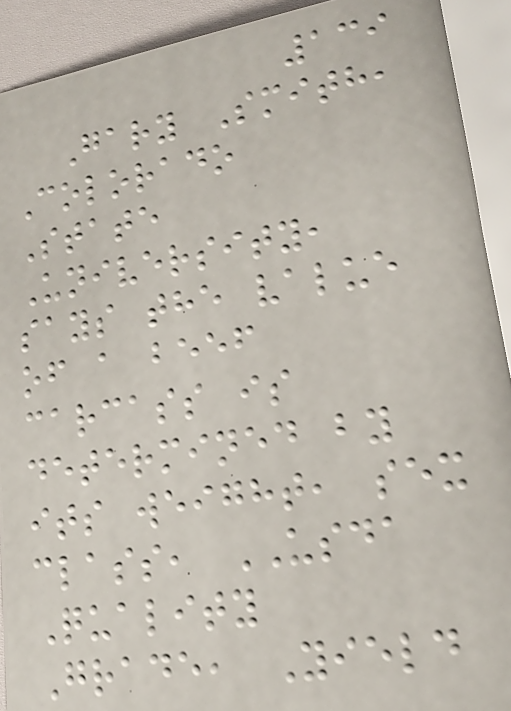139
Gary Smith,
Colorado
State
University,
says the value
of a beef
carcass is
determined by
its weight, sex
class, USDA
Quality
Grade, Yield
